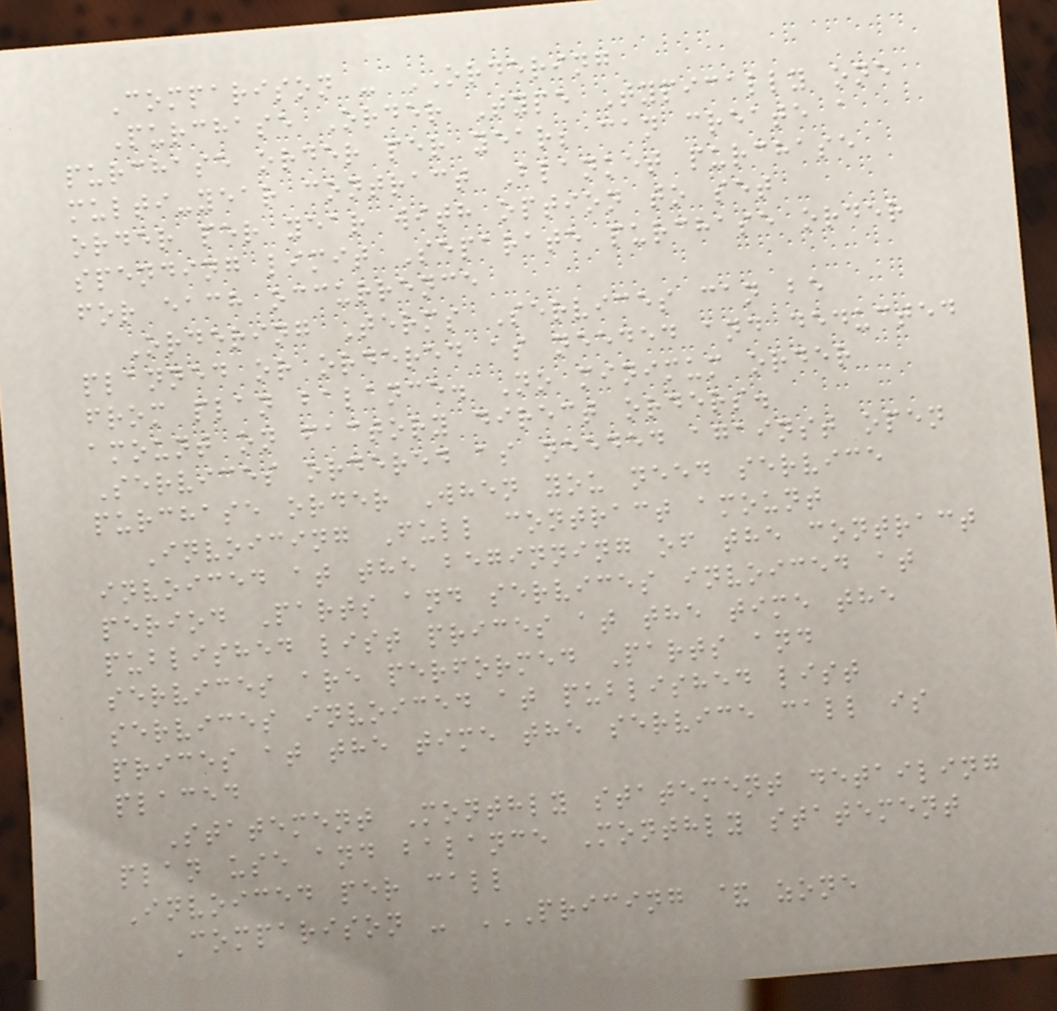Comparison - ORDERING
Purchase Order Type Typically one
purchase order per year; can create a
multi-year contract Blanket purchase
order per year with option to set
spending limit Separate purchase order
for each occurrence
Ordering Terms Services can be
planned or ordered as needed and deducted
from plan balance. No minimum order
amount on factory direct orders.
Services ordered as needed against open
purchase order When you need service
Invoicing Full contract amount
invoiced at the beginning of the contract
period Parts and services invoiced at
published list prices at the time the
services are performed Parts and
services invoiced at published list
prices at the time the service call is
placed
Statement Monthly statement detailing
plan use and balance Monthly statement
Invoiced per call
Comparison - PRICING & ZONE
